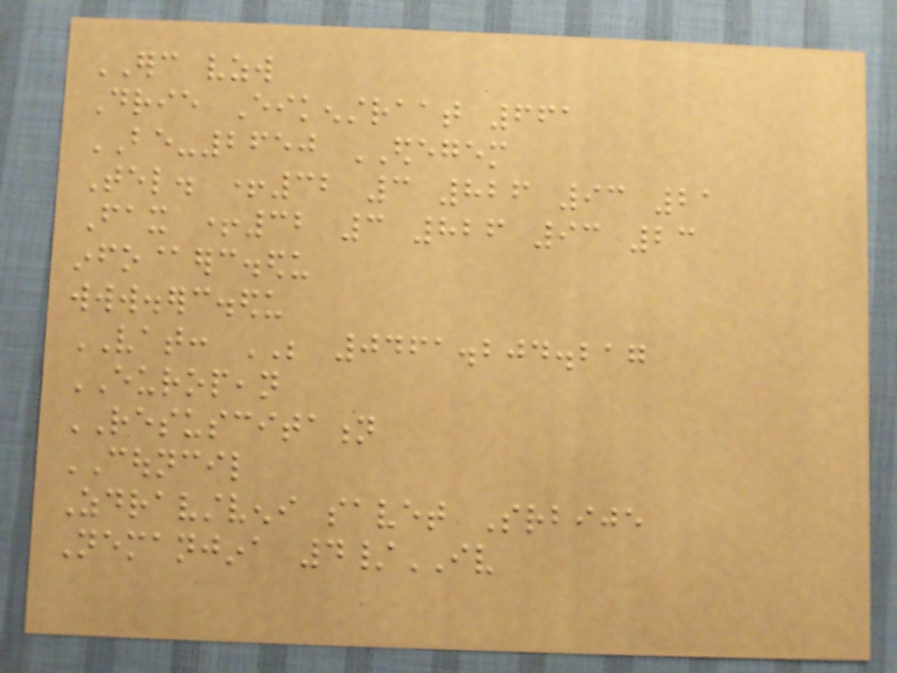ERC vzw
Drie Eikenstraat 661
BE-2650 EDEGEM
Tel. +32 3 826 93 21
Fax +32 3 826 93 23
info@erc.edu
www.erc.edu
VAT: BE 0461.204.217
EUROPEAN
RESUSCITATION
COUNCIL
Zdravstveni savet Srbije
Nemanjina 4/IV
